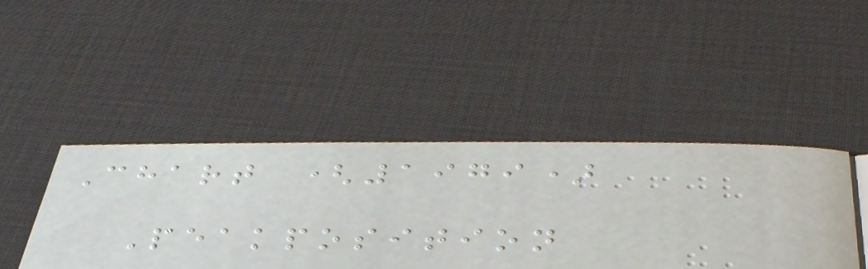Chart (1979)
Peakposition
